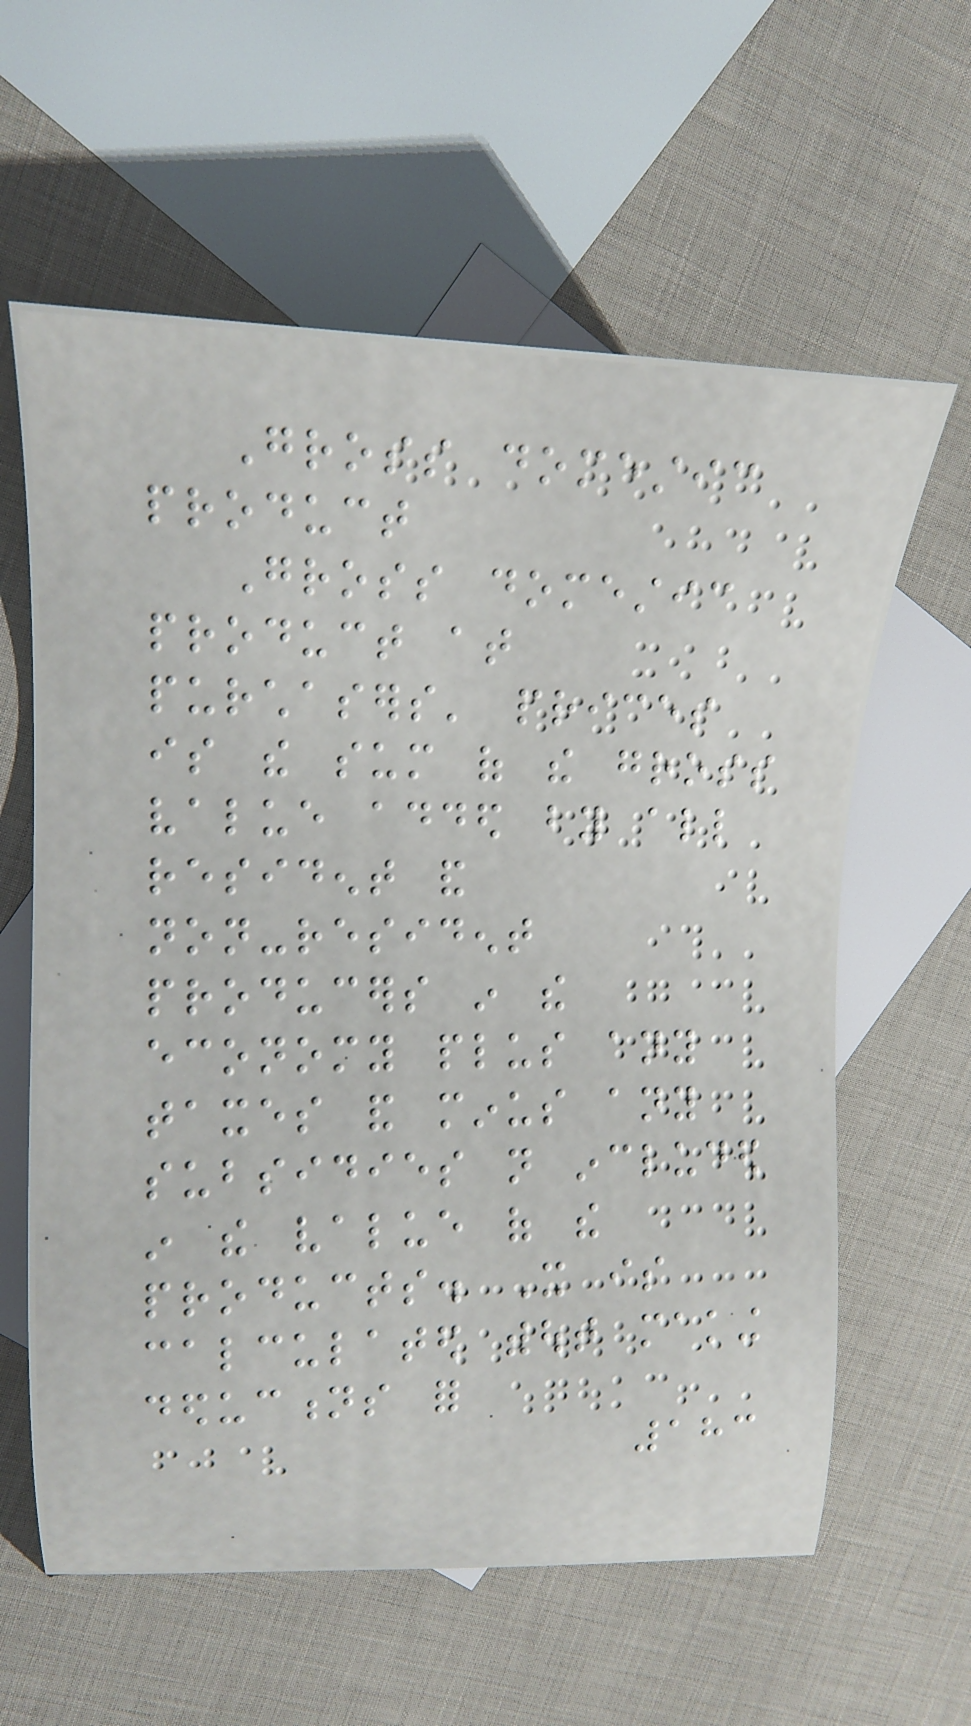Gross domestic
product
Gross domestic
product at
purchasers' prices
is the sum of the gross
value added by all
resident and
non-resident
producers in the
economy plus any
taxes and minus any
subsidies not included
in the value of the
products. It is
calculated without making
deductions for
183
